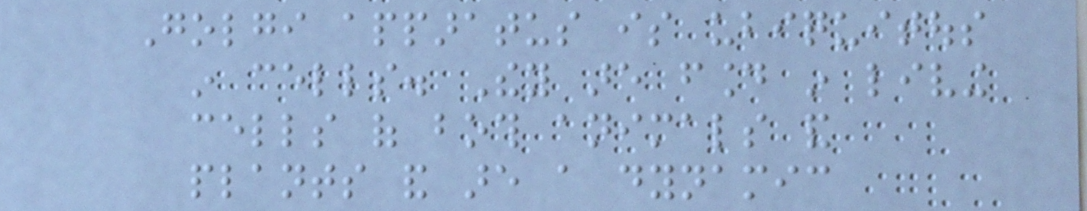Golgi apparatus is ubiquitous
in cells. They are found in living
cells of both animals and
plants and are a dynamic
